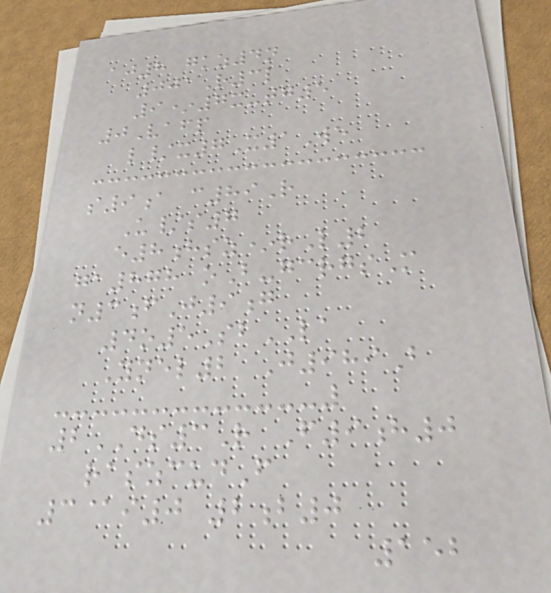aj8 gkz4n
001R3l
9*7x-tg5
0Vafp
l/x7X1We
s9a c89R
U/s7
e8hsz*rL2
ga878 oB-gcrgsM
n3fJ9g
4o5SbLA
Ynel2 J989B
2DS3R F9h0
raszcudF
3@i0 2b0
152
